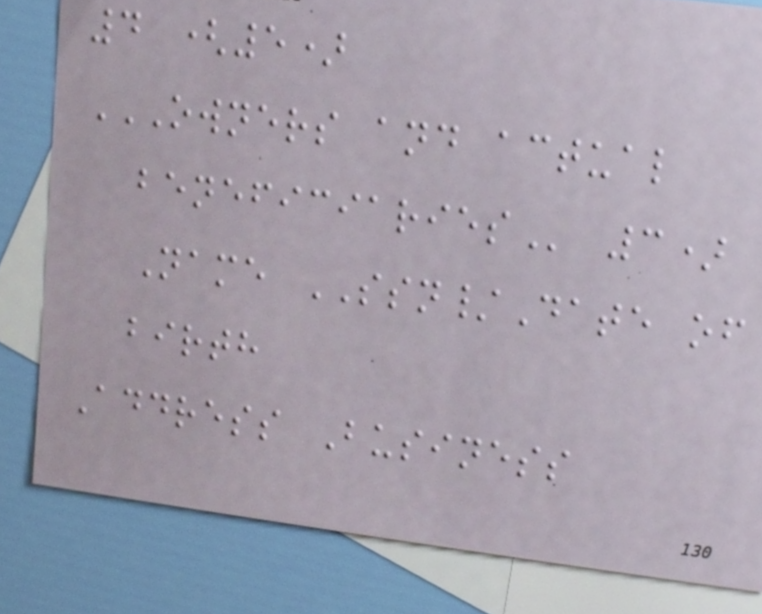4 (5)
OWNERS AND ACTUAL
BENEFICIARIES 3)
Name SSN/Date of
birth
Address Business
